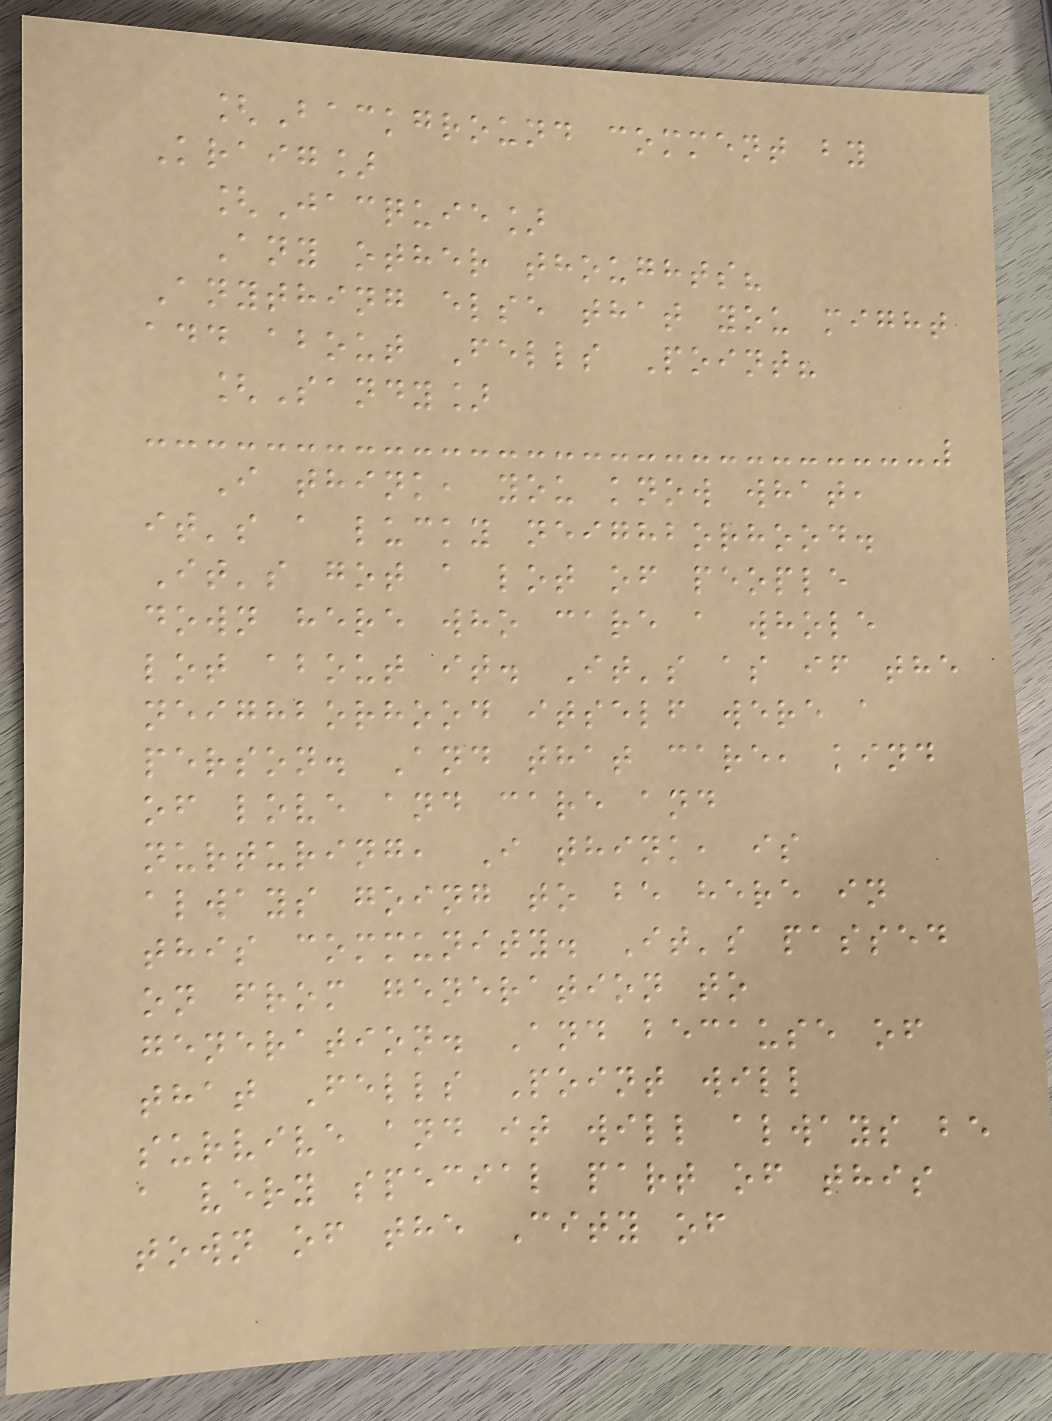[Background comment by
Kraig]
[Jacquie]
Any other thoughts?
Anything else that you might
add about Fells Point?
[Sandy]
I think, you know what,
it's a lucky neighborhood.
It's got a lot of people
down here who care a whole
lot about it. It's as if the
neighborhood itself were a
person. And that care, kind
of love and care and
nurturing, I think, is
always going to be here in
this community. It's passed
on from generation to
generation. And because of
that Fells Point will
survive and it will always be
a very special part of this
town of the City of
